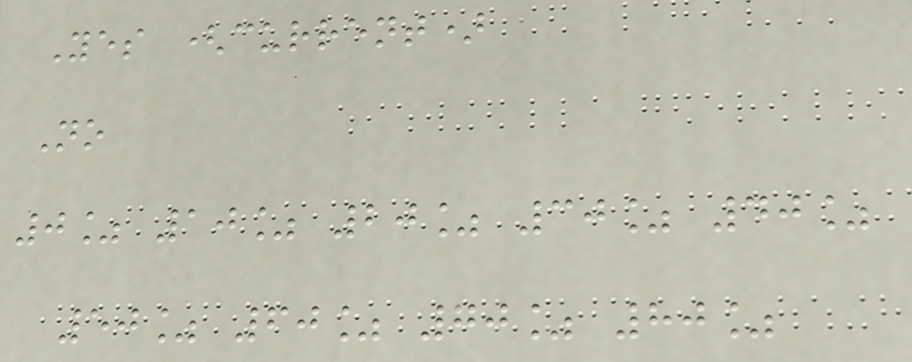Yes (current)
No
0% 10% 20% 30% 40%
50% 60% 70% 80%
